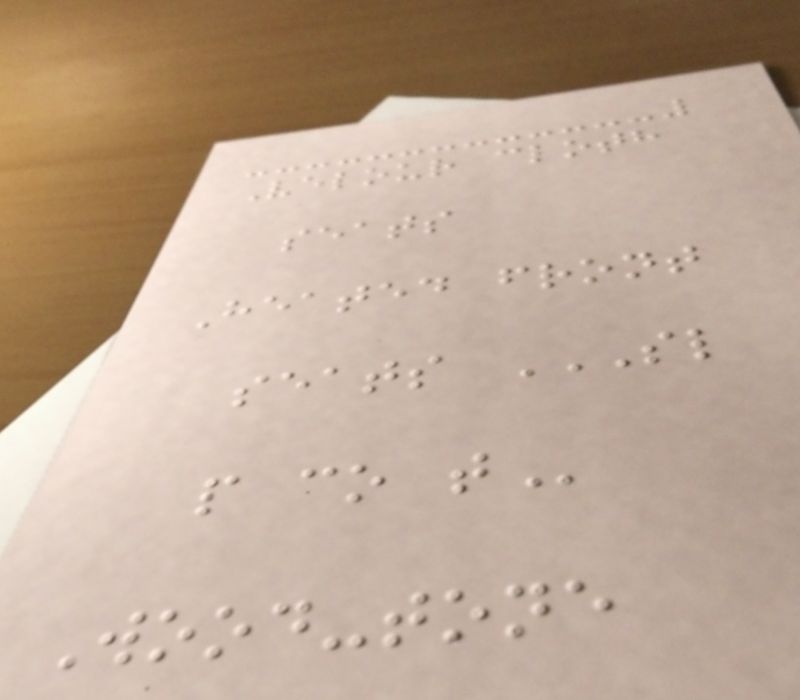Velour cloth
seats
Heated front
seats SL
P CO T
Wood-tone
